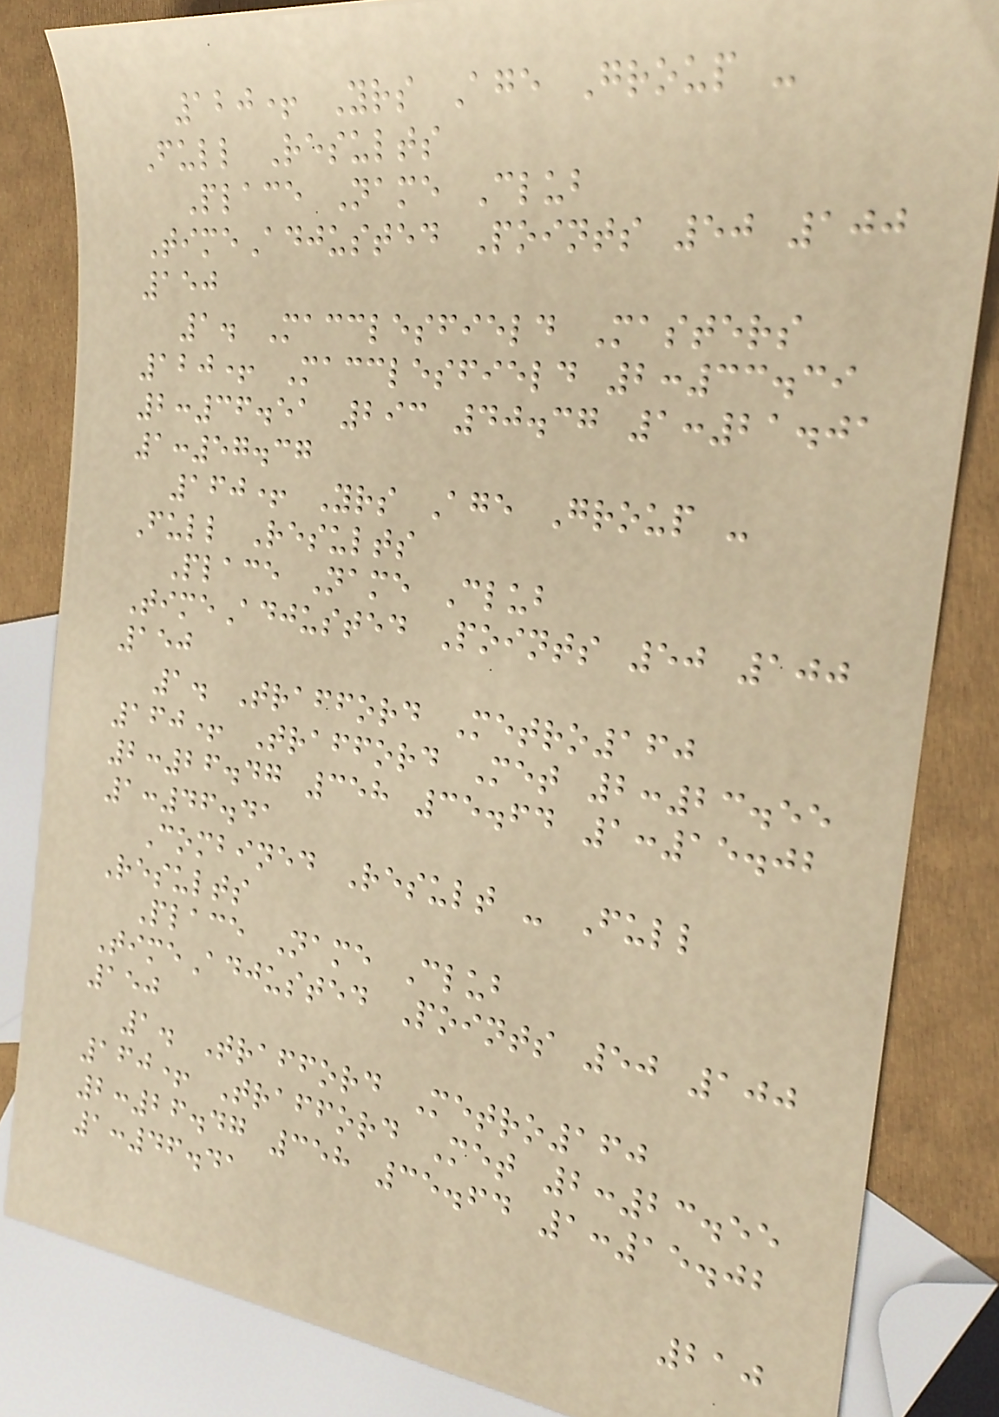120+ Yrs Age Group -
Full Results
Place Name Club
TimeAdjusted Points 50 100
150
1. Macclesfield Masters
120+ Macclesfield 2:33.39
2:36.51 293 40.37 1:21.01
1:57.37
160+ Yrs Age Group -
Full Results
Place Name Club
TimeAdjusted Points 50 100
150
1. Trafford Metro160
160+ Trafford Met 2:23.55
2:26.47 358 35.64 1:15.02
1:46.41
Combined Result - Full
Results
Place Name Club
TimeAdjusted Points 50 100
150
1. Trafford Metro160
160+ Trafford Met 2:23.55
2:26.47 358 35.64 1:15.02
1:46.41
210
